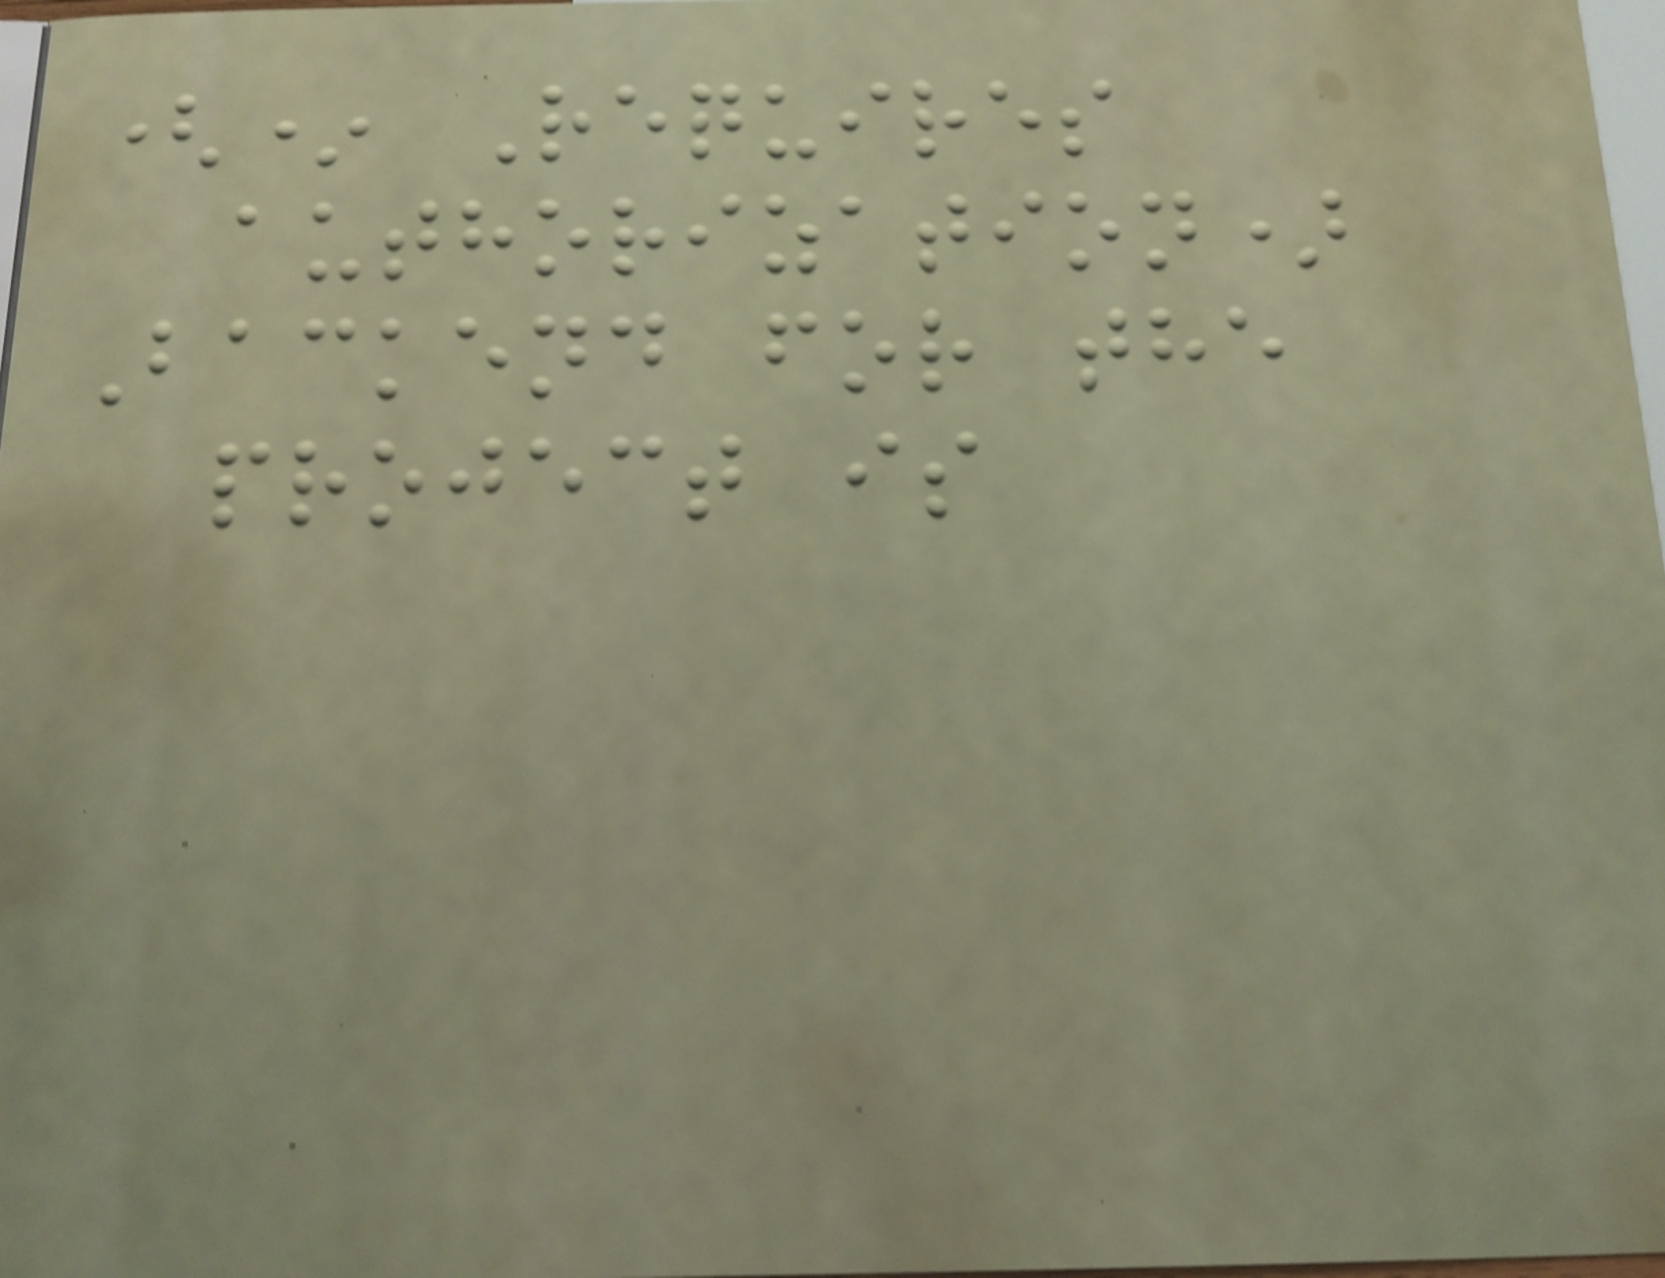(* Requires
authorization)
Backend for the
project is
